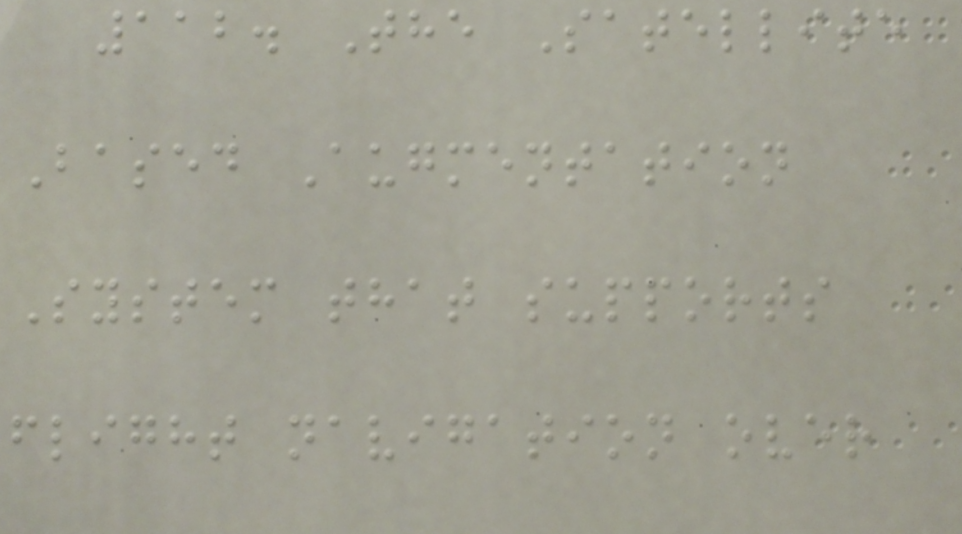112. The Satellite
Based Augmentation
System that supports
flight navigation over
